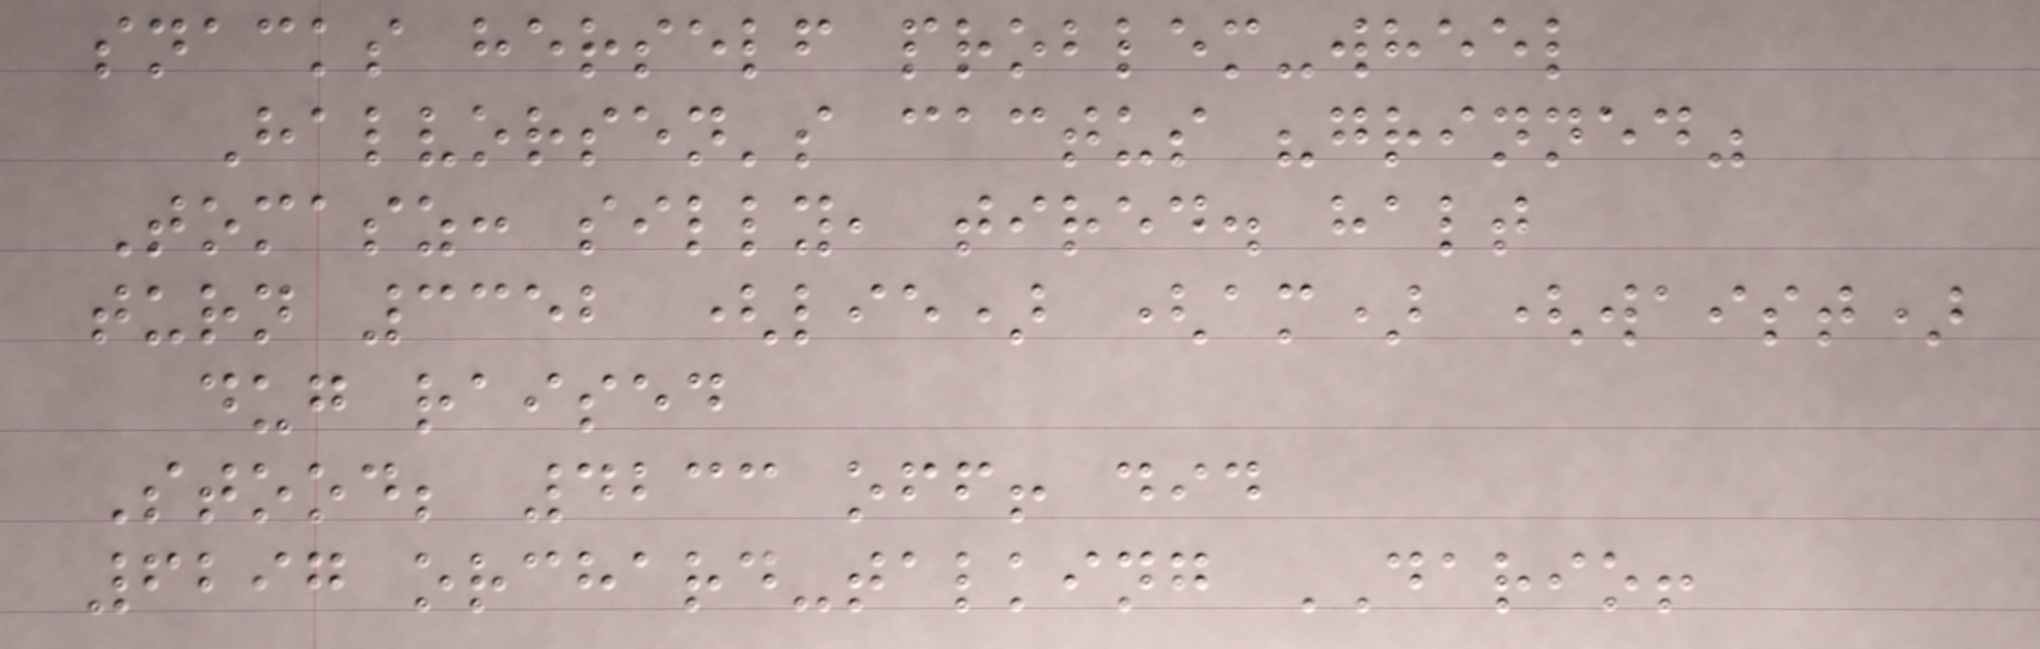snacks herself problem-wheel
Halvorsen's cactus "grinned"
Tomasz: silly, tired. halt
turn 3352 (lie) (am) (waist)
dug raised
Stood; 4233 off! did
6297 orchard-talking DARIO!
